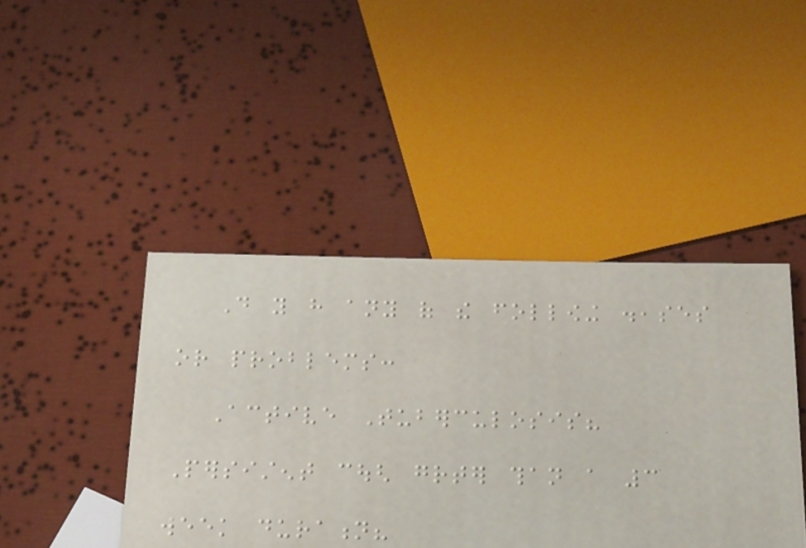Do you have any of the following diseases
or problems:
Active Tuberculosis?
Persistent cough greater than a 3
week duration?
